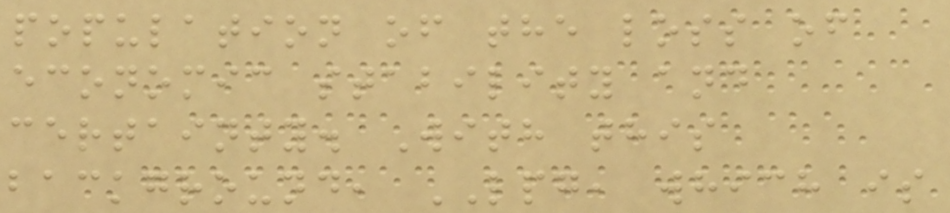population of the loss of
economic stability and
certainty. With this
background, LPG, which is
